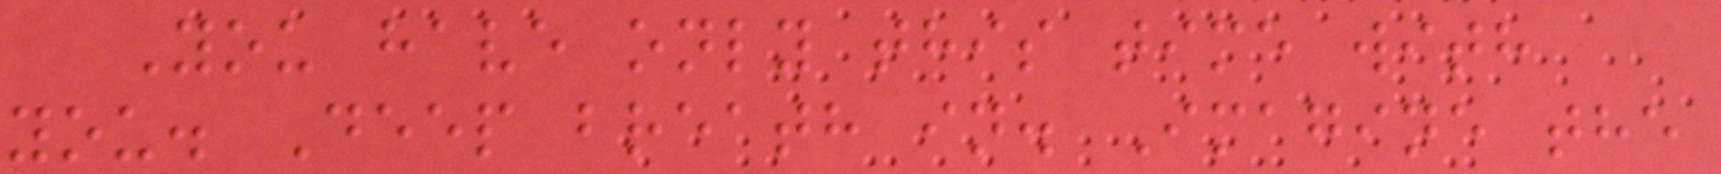You have only this time with
you. Deep breath in. Imagine the
